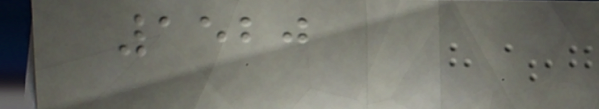1520
